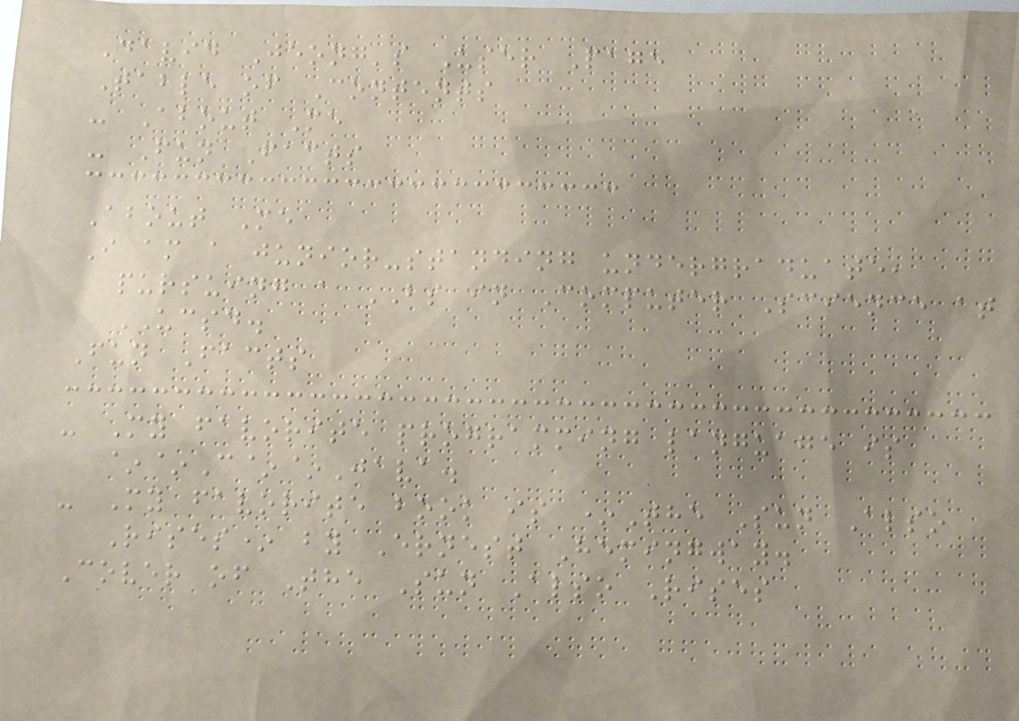David Jeong's User Page
Table of Contents
- About Me
- Fun Facts
About Me
I am a junior-standing undergraduate,
pursuing a BS in Computer Science at
UCSD.
Fun Facts
- My favorite programming language is
~~C~~Java.
- My favorite book is *The Sun Also
Rises* by Ernest Hemingway.
Cover of The Sun Also Rises
